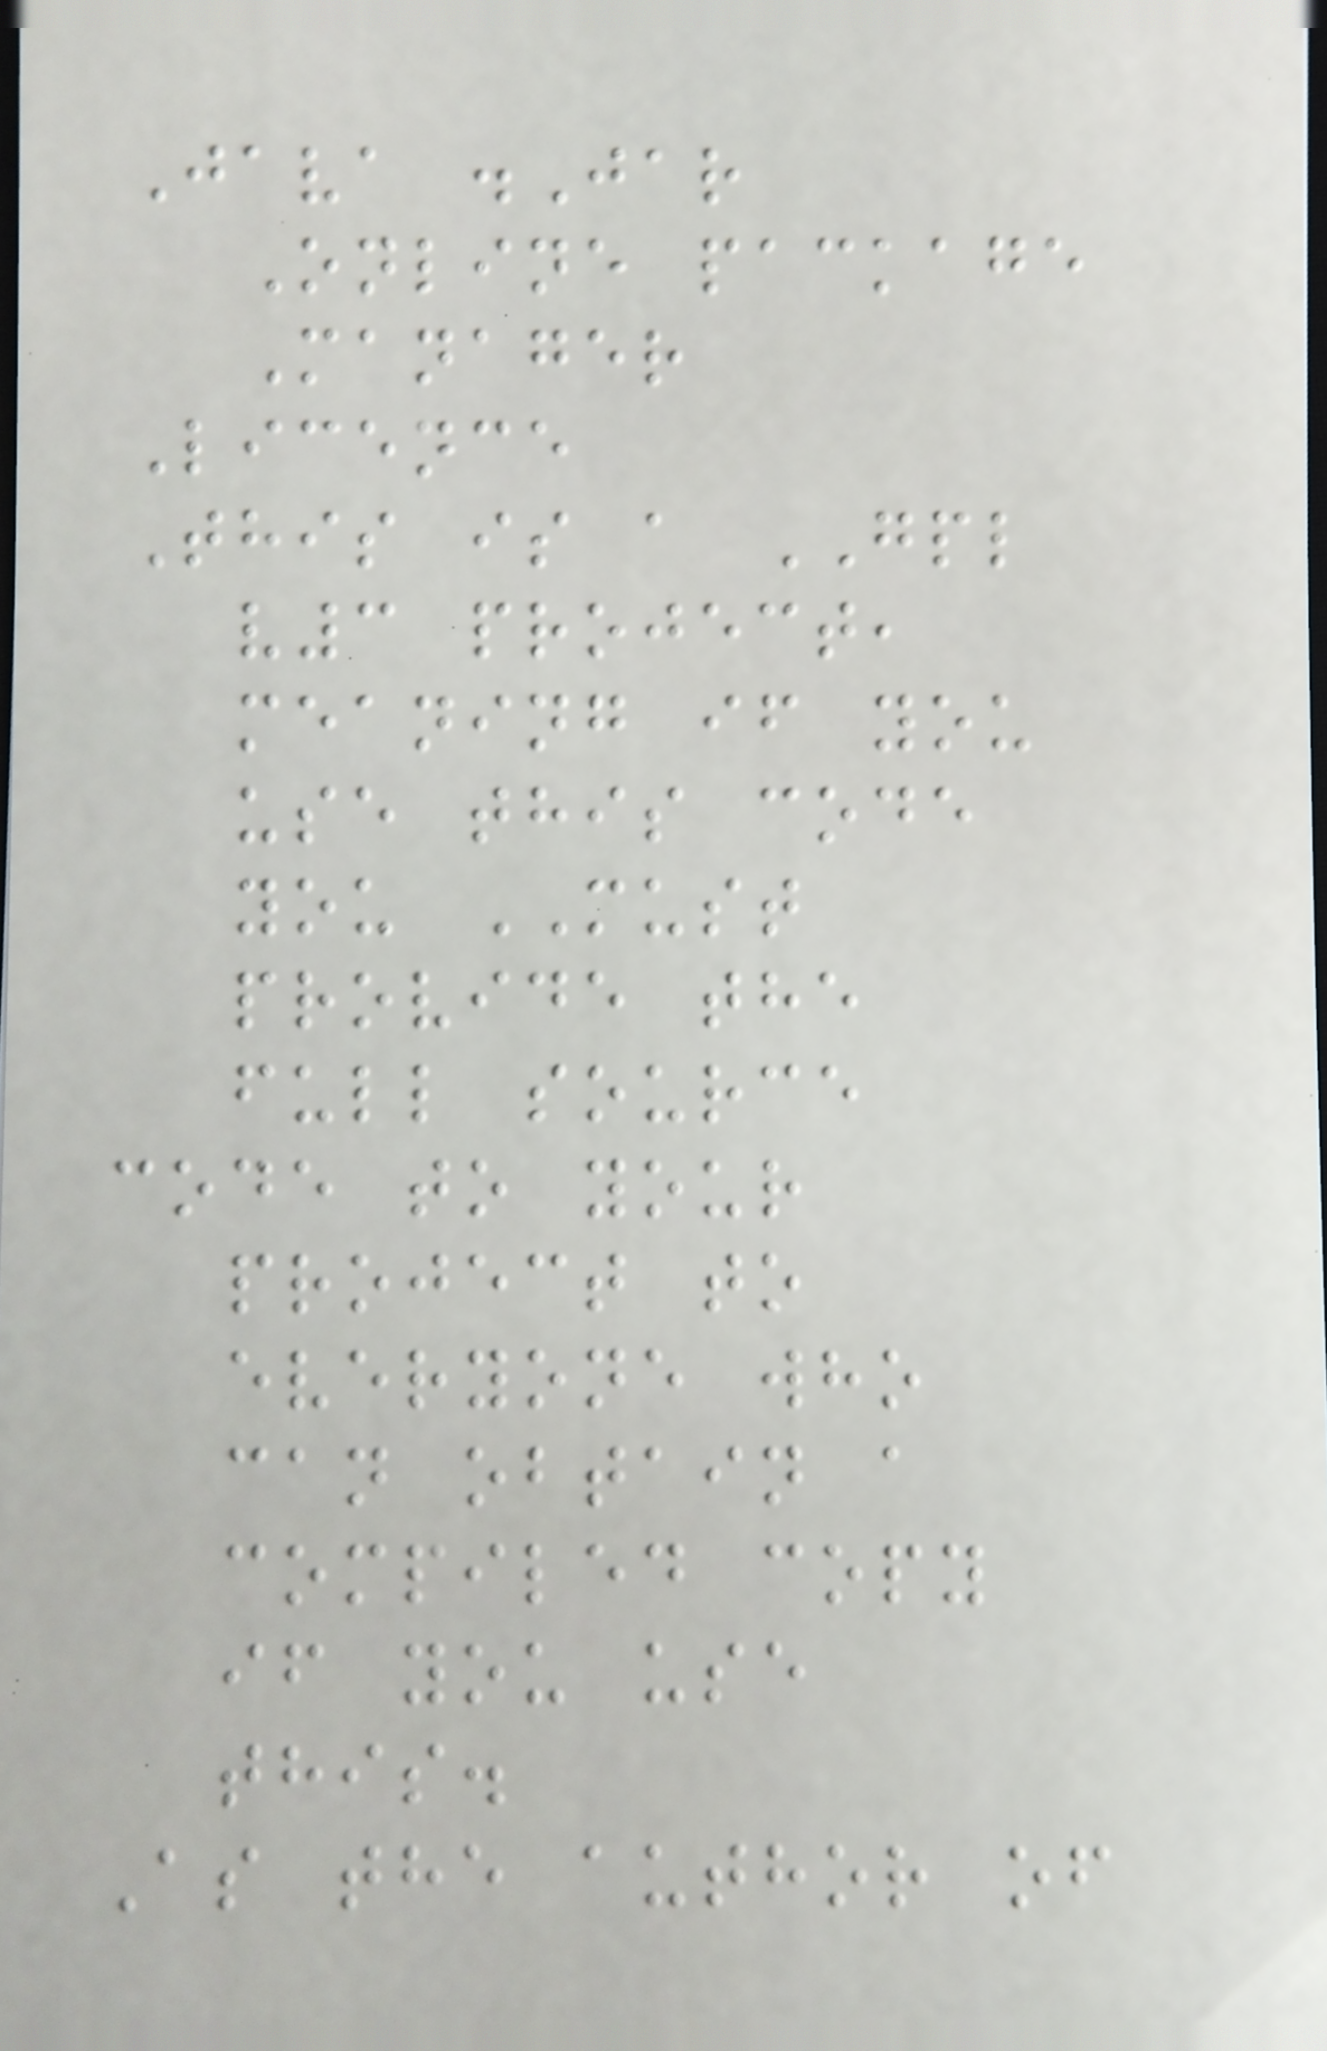Java .Jar
Online package
Manager
Licence
This is a GPL
v3 project,
meaning if you
use this code
you MUST
provide the
full source
code to your
project to
everyone who
can obtain a
compiled copy
if you use
this.
As the author of
